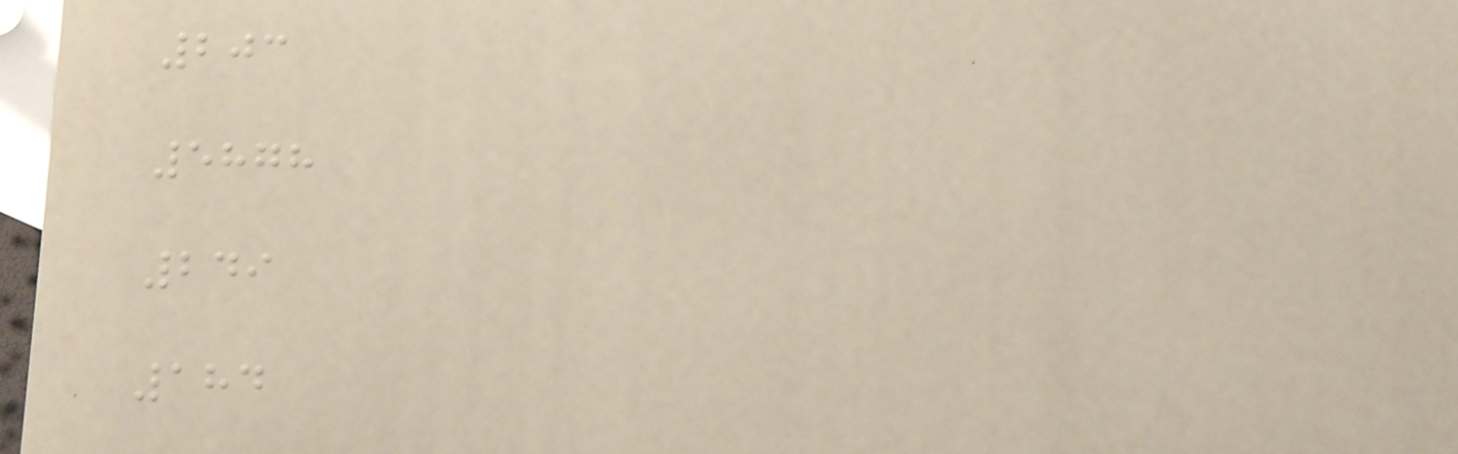203
5878
249
184
